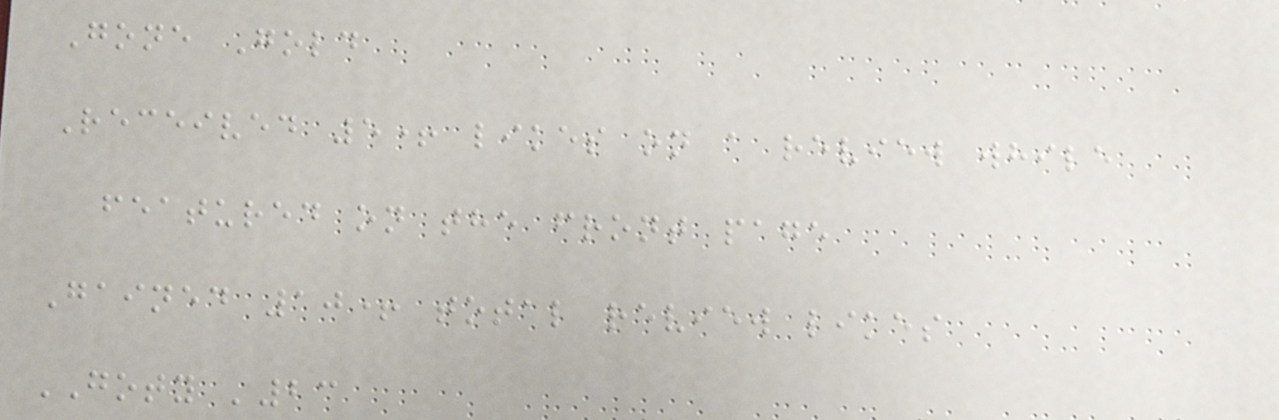Gone Gold
Received 5+ likes on a review while
featured on the front page
Gained 10+ total review likes
GOTY '23
